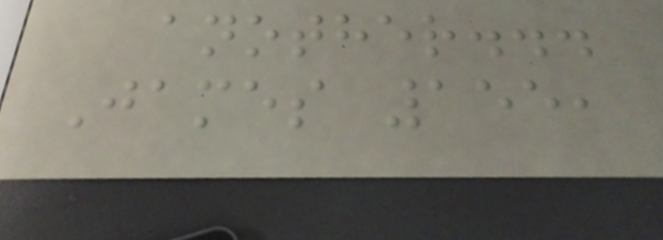another...
James 155,
